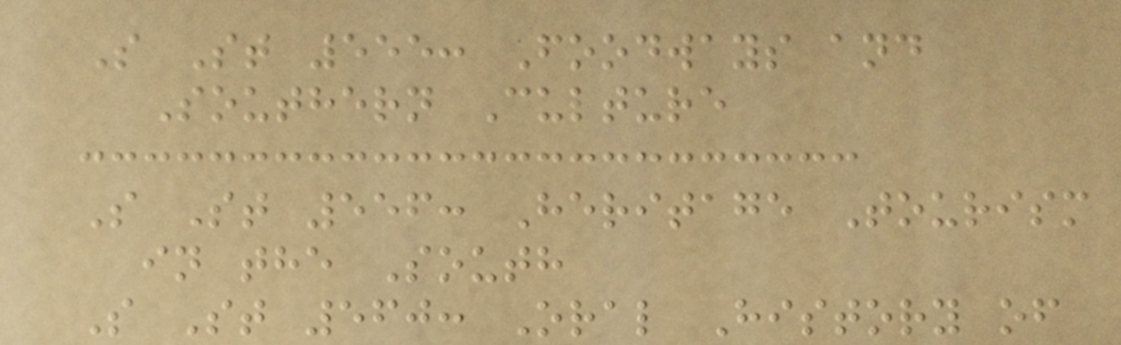S St 555: Foodways and
Southern Culture
S St 556: Heritage Tourism
in the South
S St 560: Oral History of
